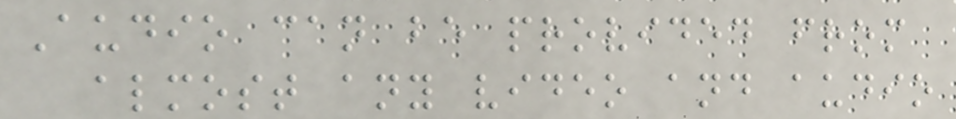Audio can be provided from
almost any video and audio
